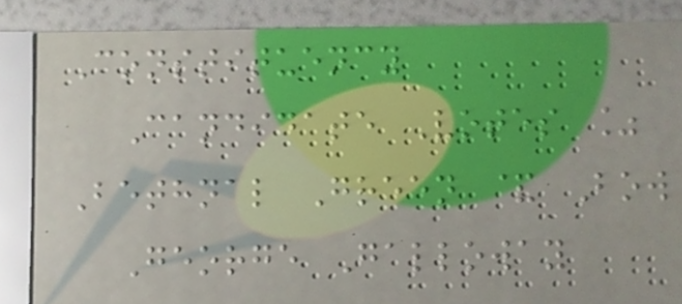Constituency
Candidate Votes %
Bethnal Green & Bow
George Galloway
